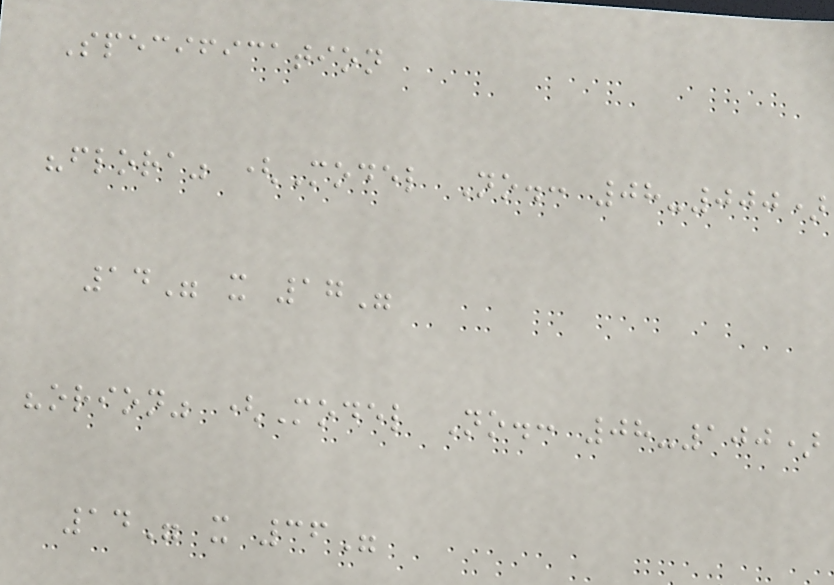Specification
"flora" (Model No.: 08-000)
14" x 17"
"orion" (Model No.: 08-100)
14" x 36"
